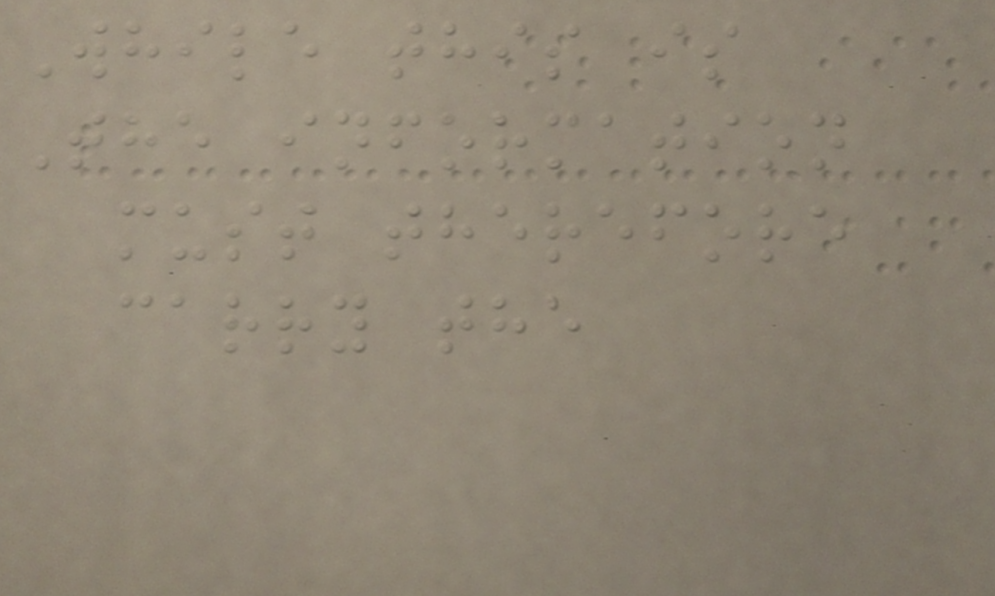While this is
The information
must therefore
carry the
